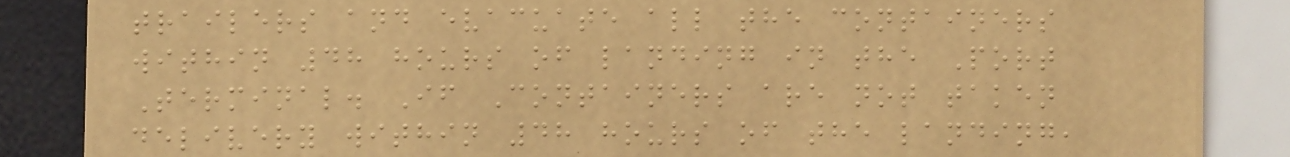trailers and evacuate all the containers
within 48 hours of landing in the Port
Terminal. If Containers are not taken
delivery within 48 hours of the landing,
